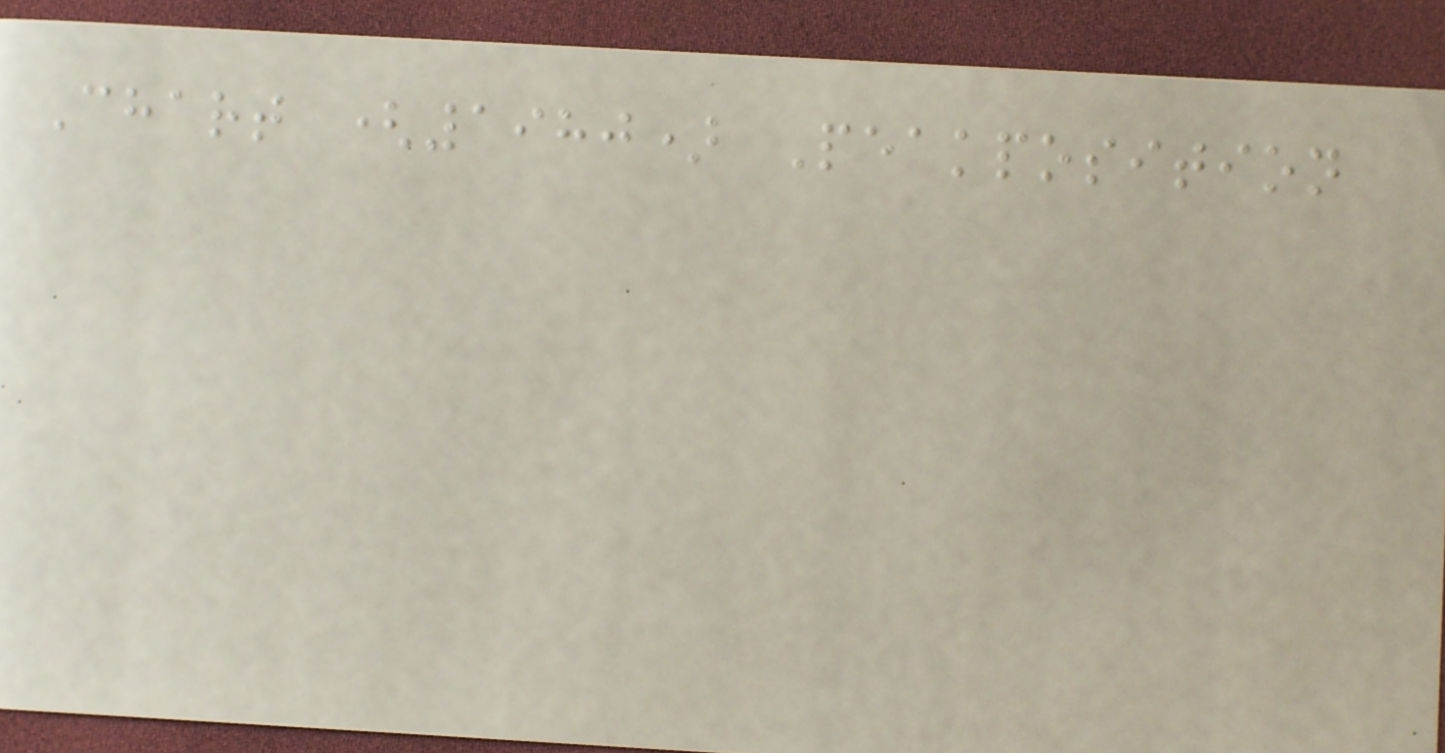Chart (1980) Peakposition
